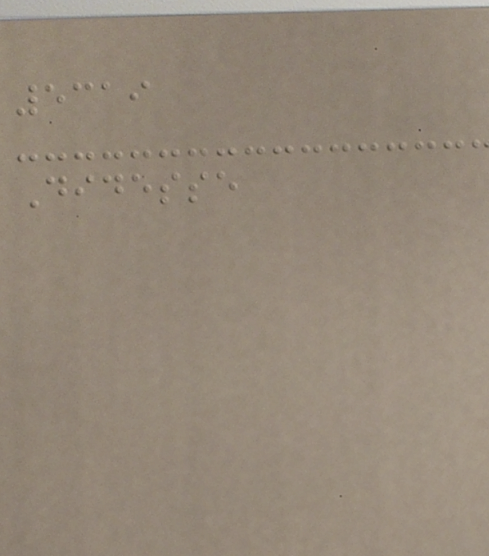5319
Didesse
